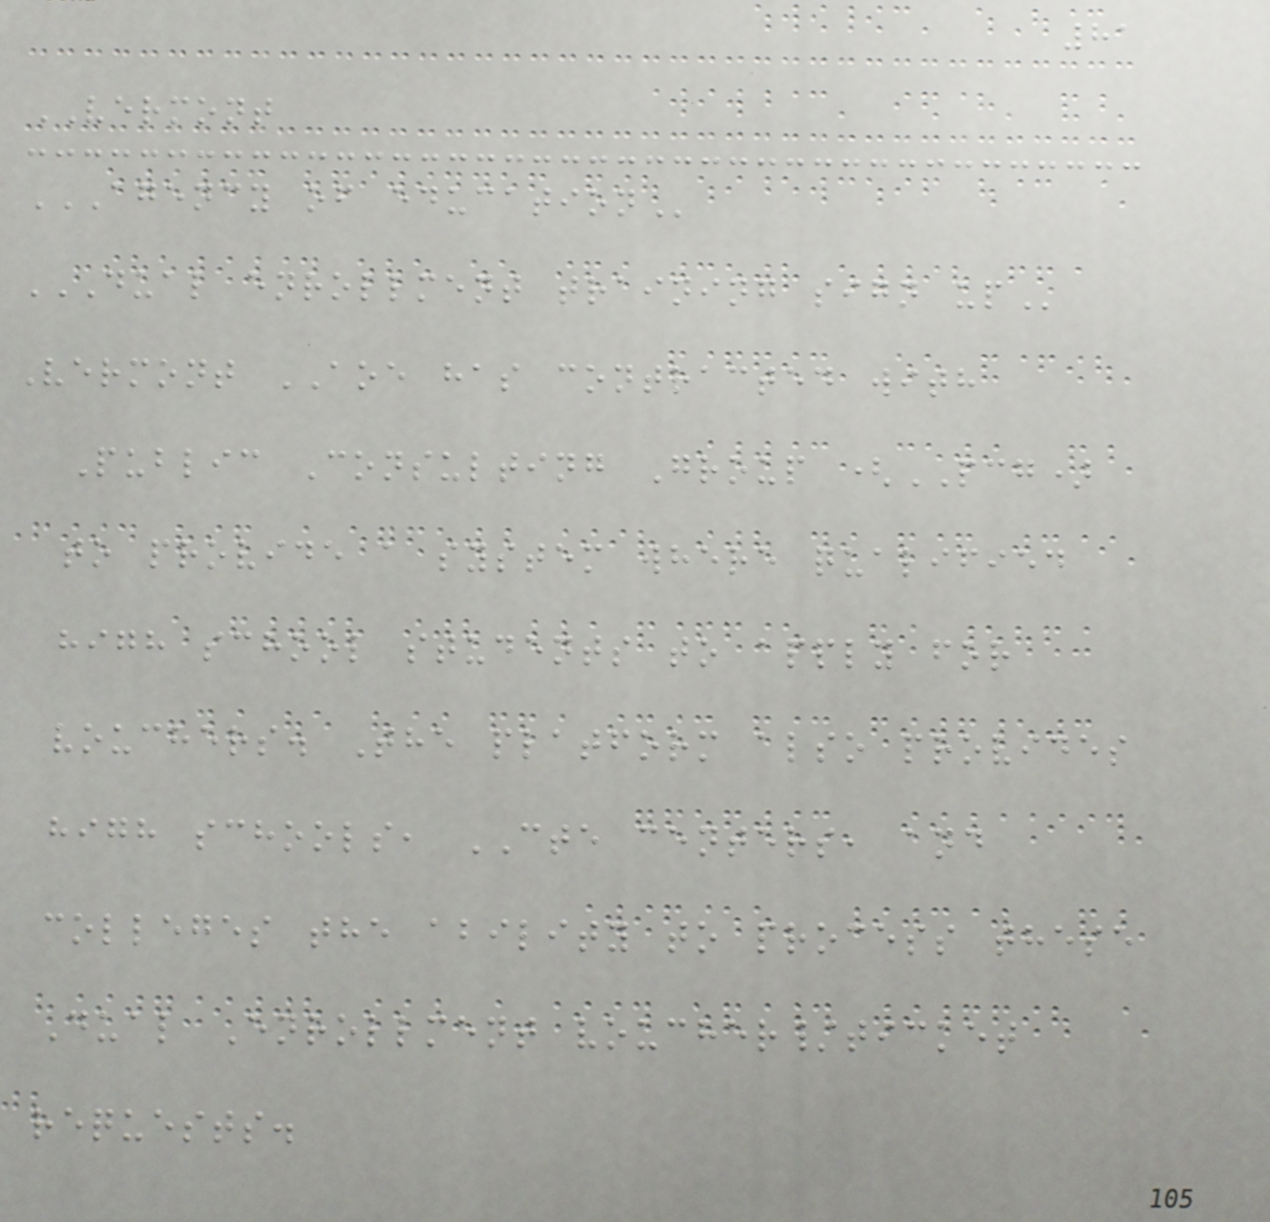81
VERMONT
AGENCY OF EDUCATION
DUAL ENROLLMENT TRAINING SIGN UP
Vermont AOE has contracted with
Public Consulting Group (PCG)
to provide a system where qualified
high school students to apply for
vouchers. The platform also provides
high schools, CTE centers, and
colleges the ability to process these
Dual Enrollment voucher/ticket
requests.
